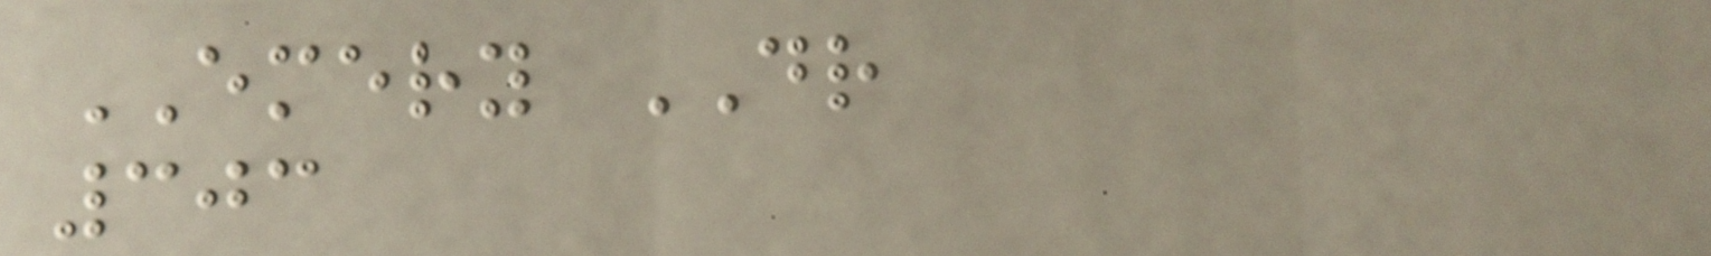EMERY DR
303
